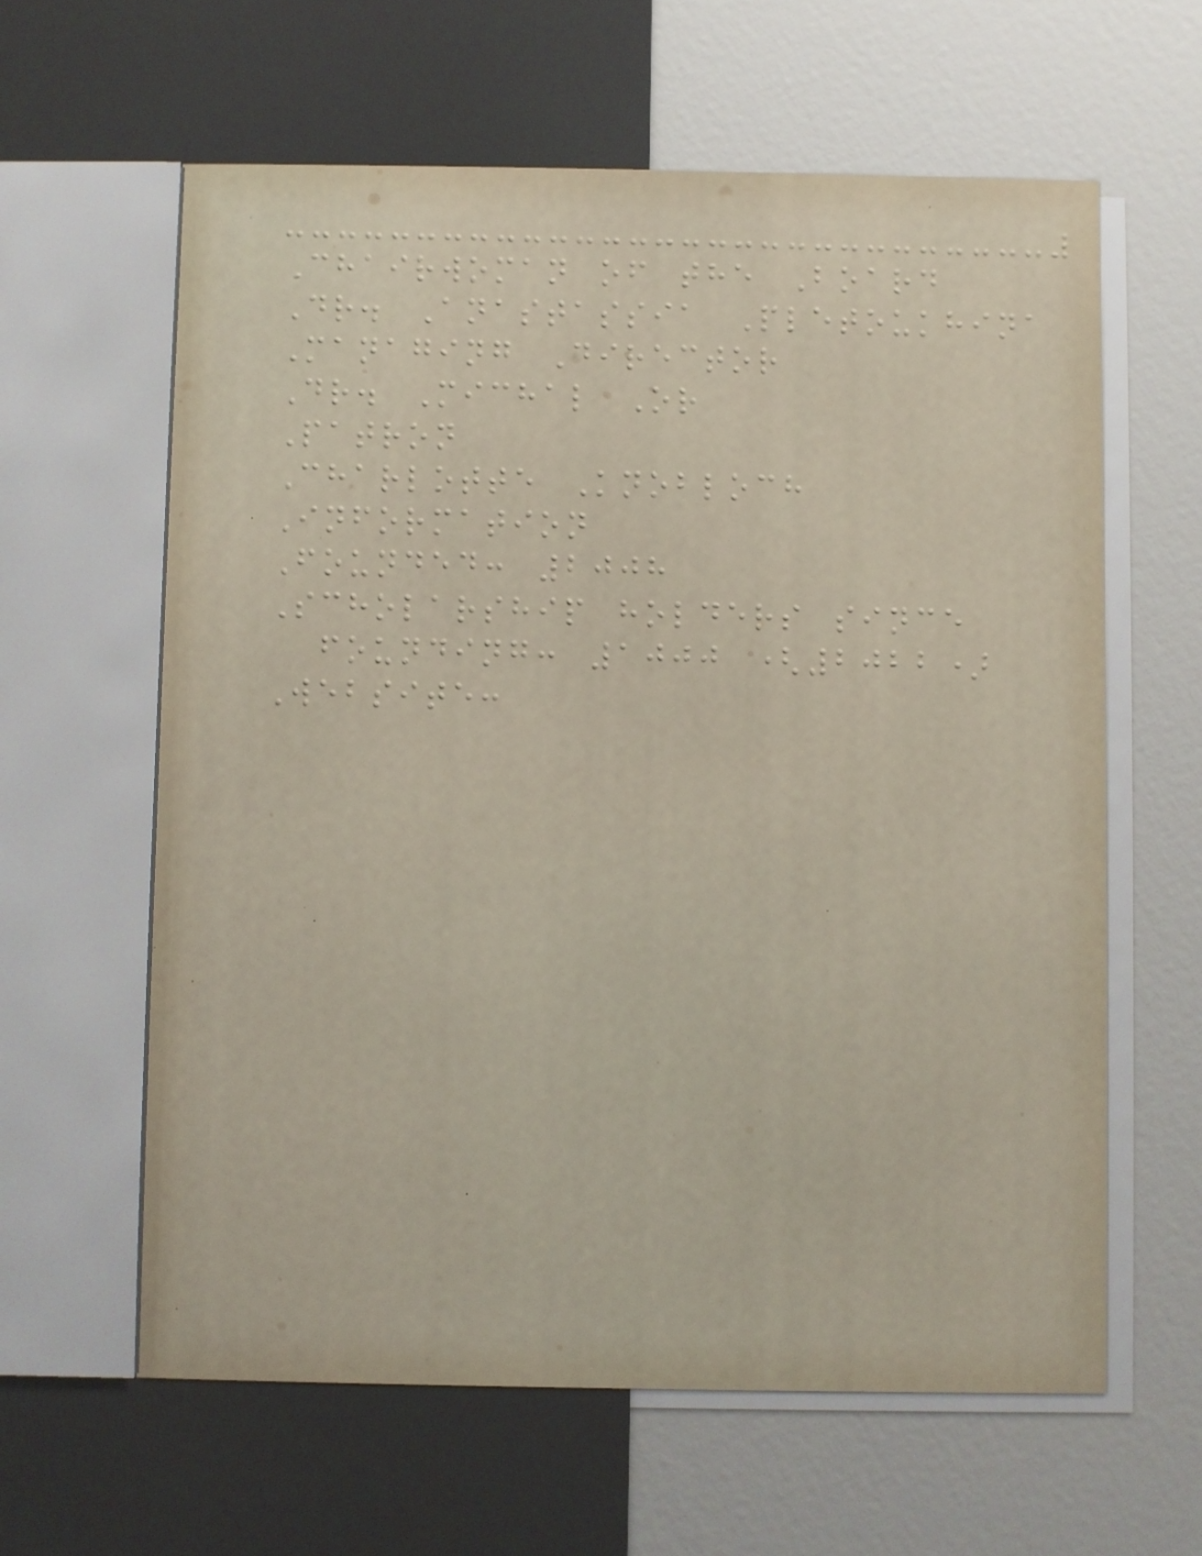Chairwoman of the Board
Dr. Anastassia Pletoukhina
Managing Director
Dr. Michal Or
Patron
Charlotte Knobloch
Information
Founded: 2008
Scholarship holders since
founding: 1000 (2022)
Website:
